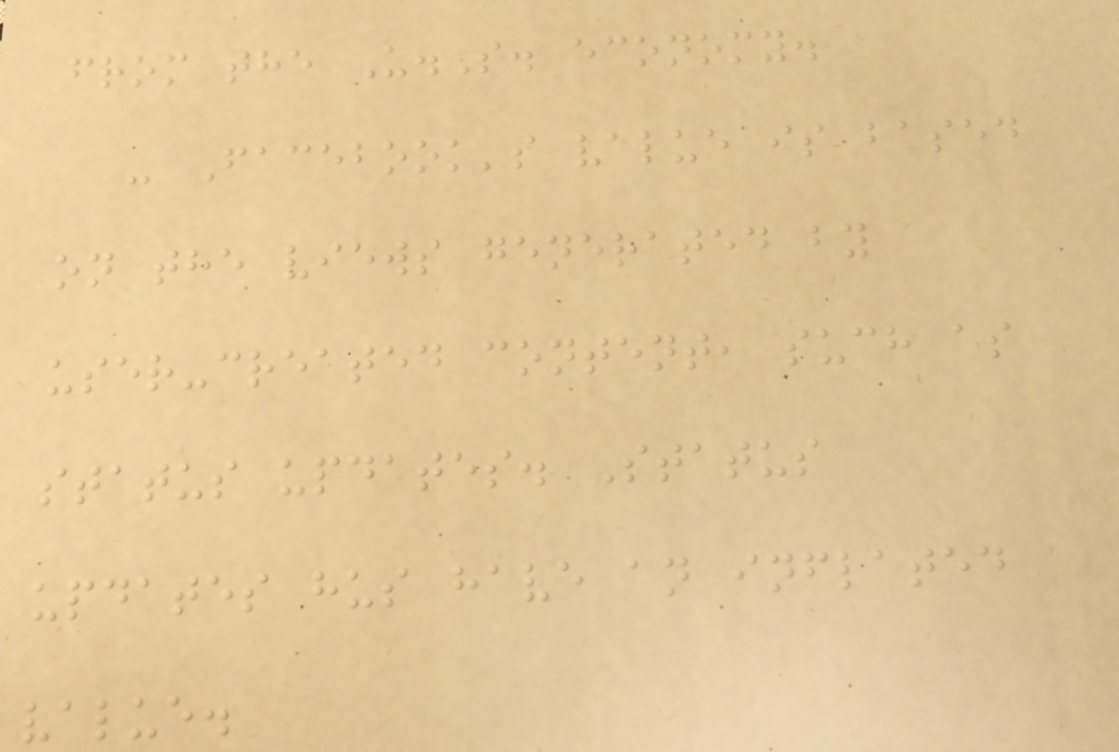from the U.S. economy.
- Facebook's value is based
on the views generated by
user-created content, such as
status updates. Status
updates hus have an inflated
value.
